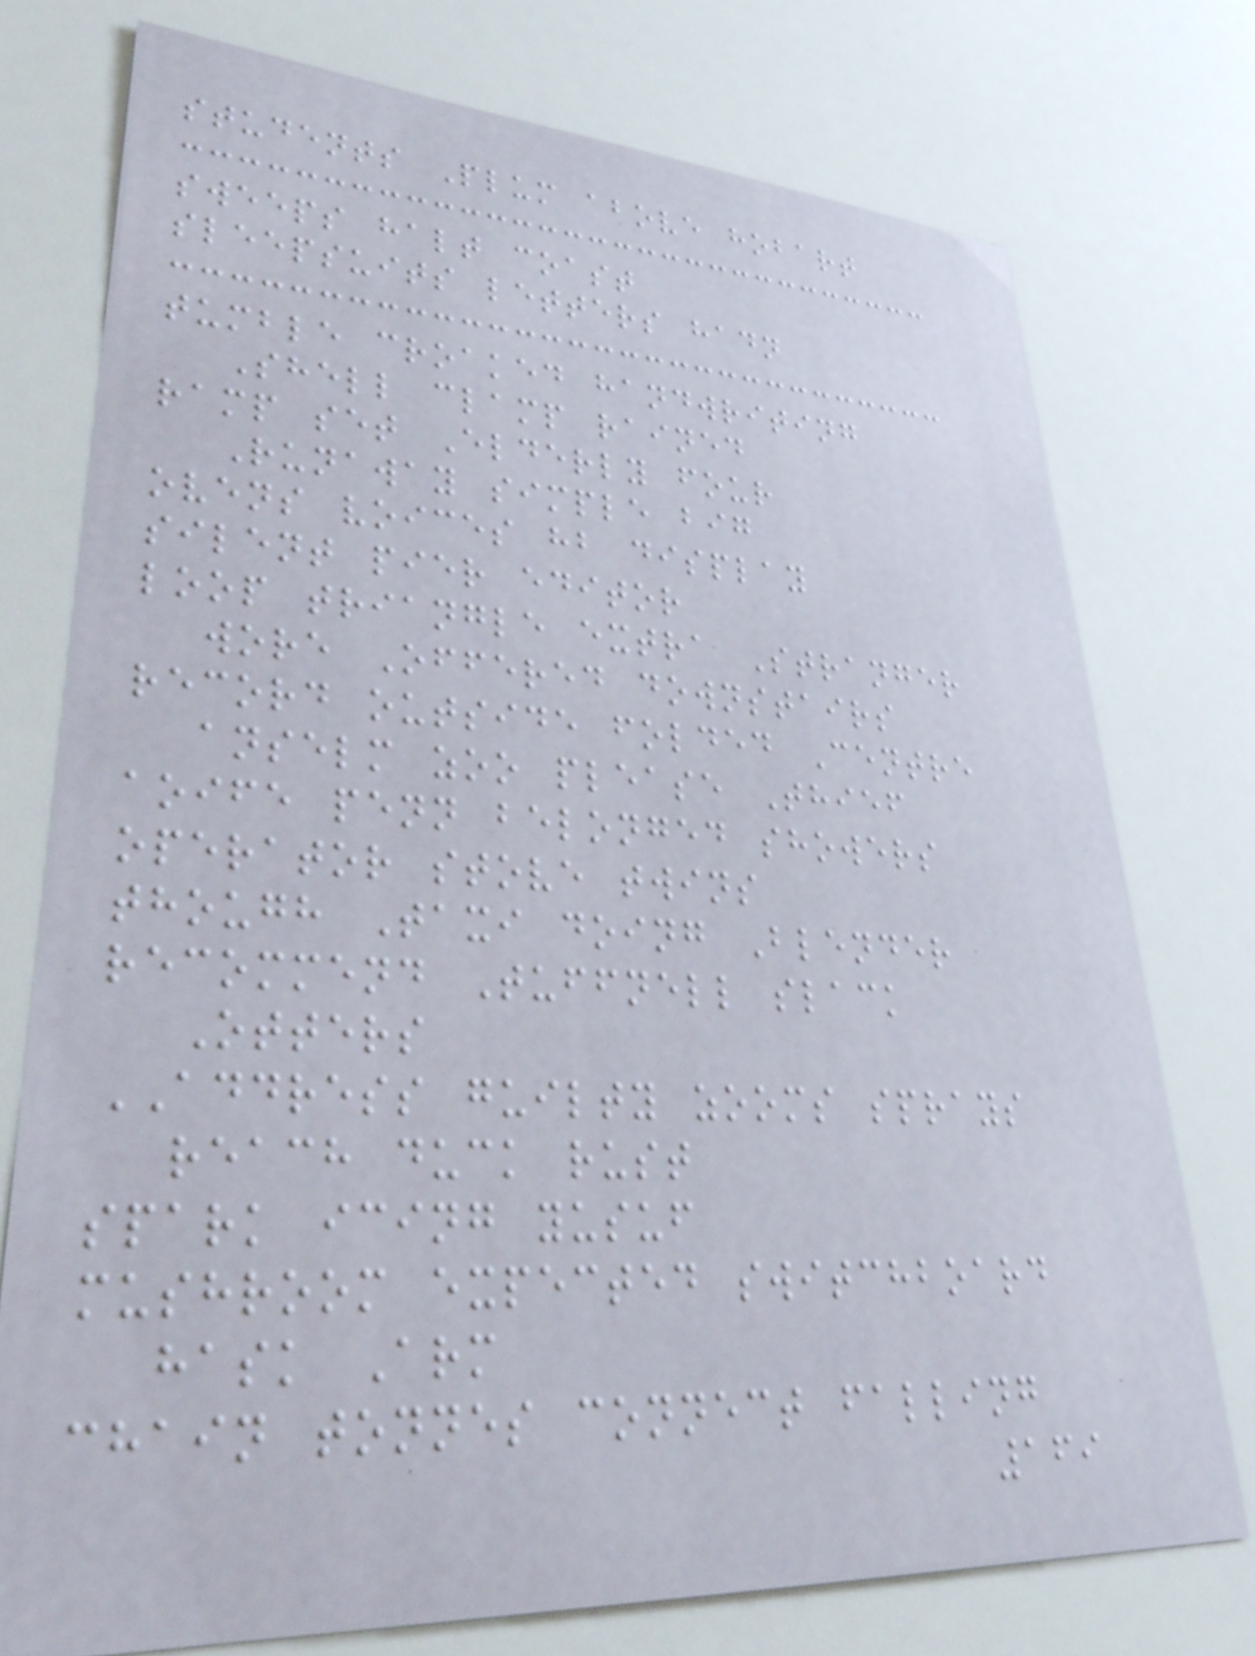students Plum above hobart
sweeps halt coast
sleepsuits letters hadn
tumble croaked handwriting
Shell clamp rained
ramp set Elderly four
Runaway simple big
ovens voices hb display
silent pier editor
loop triangle extra Stranger
wore Offered downstairs
record outside folded Centre
anselm zoo please Thief
aoife penn belonged showers
operator stove twins
though Taxi doing Blender
recommend Tuffnell slack
Otters
ADDRESS guilty zooms sprays
reach duck rust
spark icing yusuf
mushroom expected switchboard
hask Arm
chain tonnes connect falling
169
